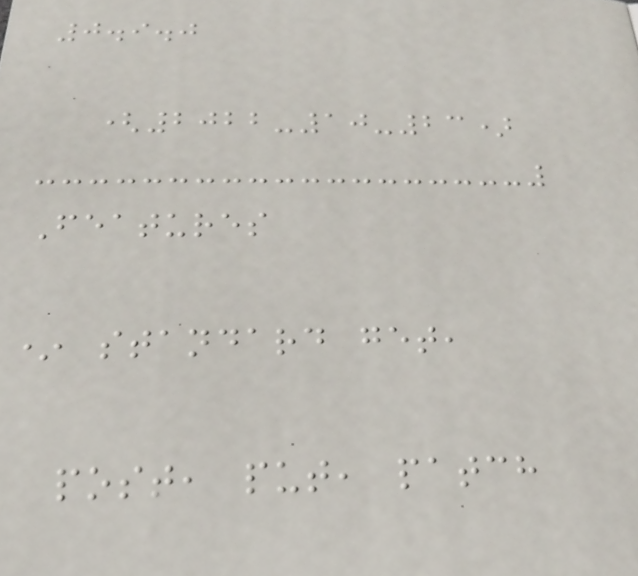0.9.0
(2022-10-23)
Features
* standard get,
post, put, patch
